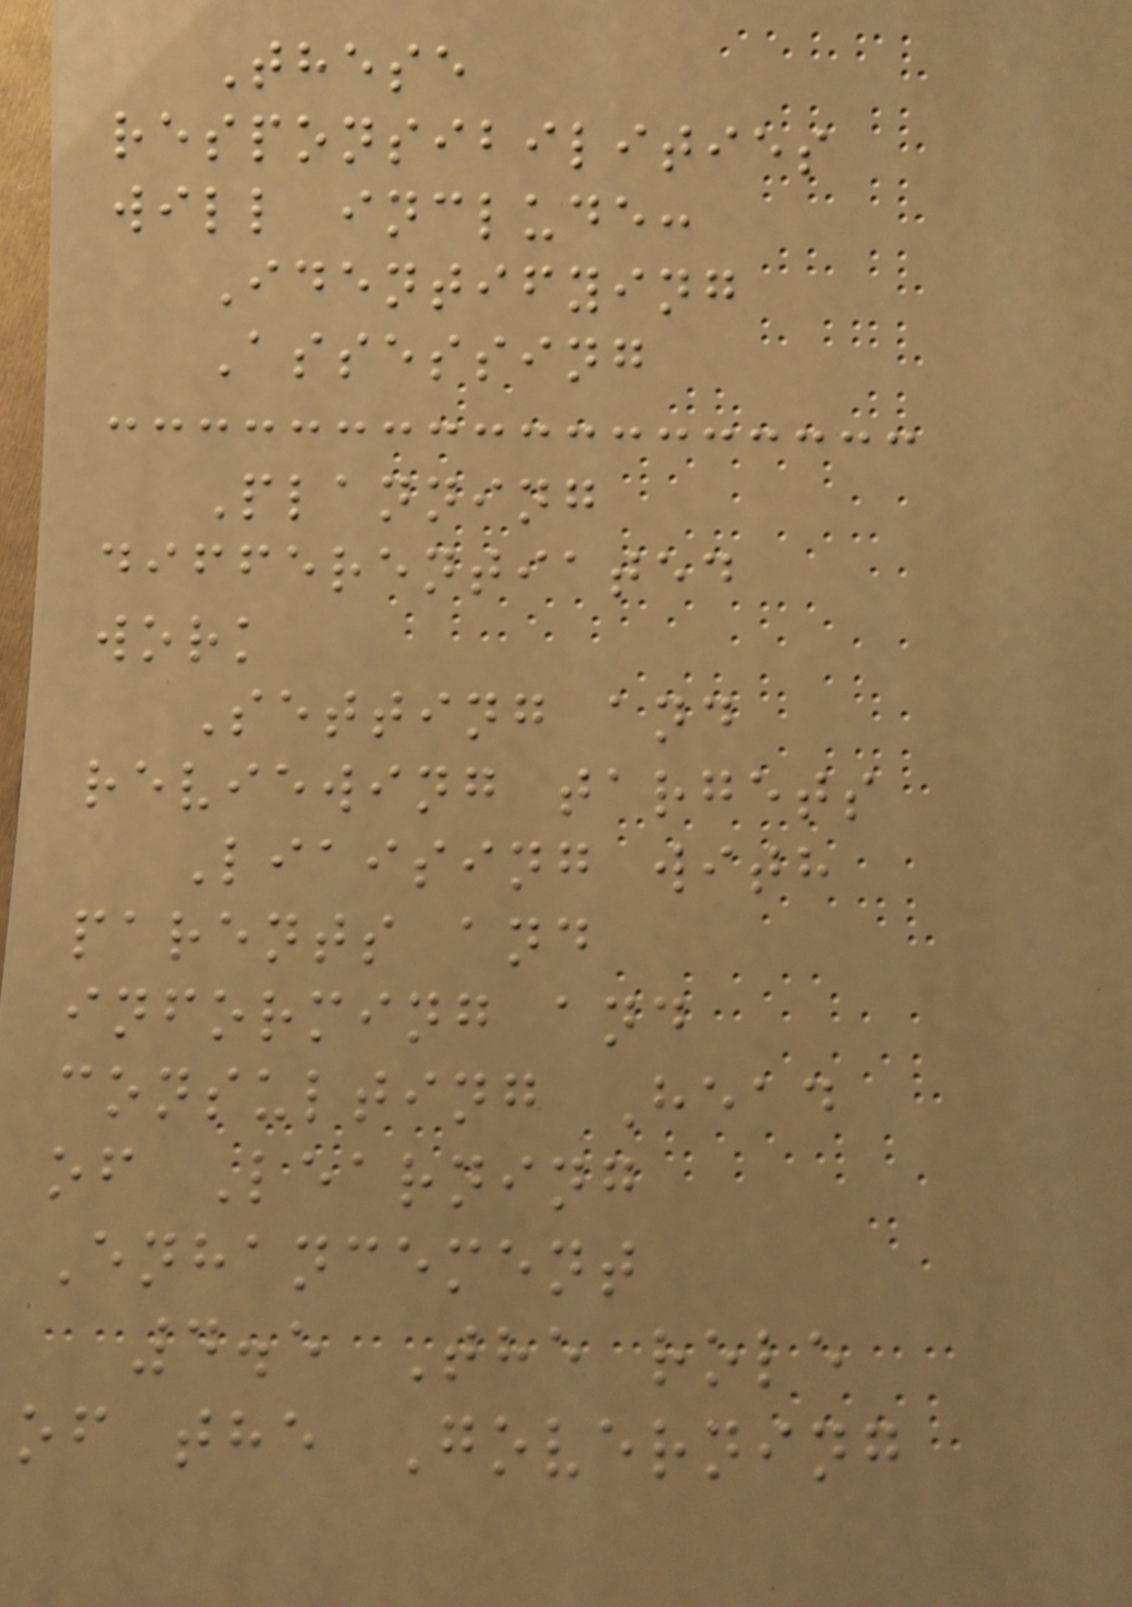These
responsibilities
will include:
Identifying
Assessing
Planning
differentiated
work
Setting and
reviewing targets
Liaising with
parents and
informing and
consulting Head
of Learning
Enhancement
4.5 The role
of the Governing
